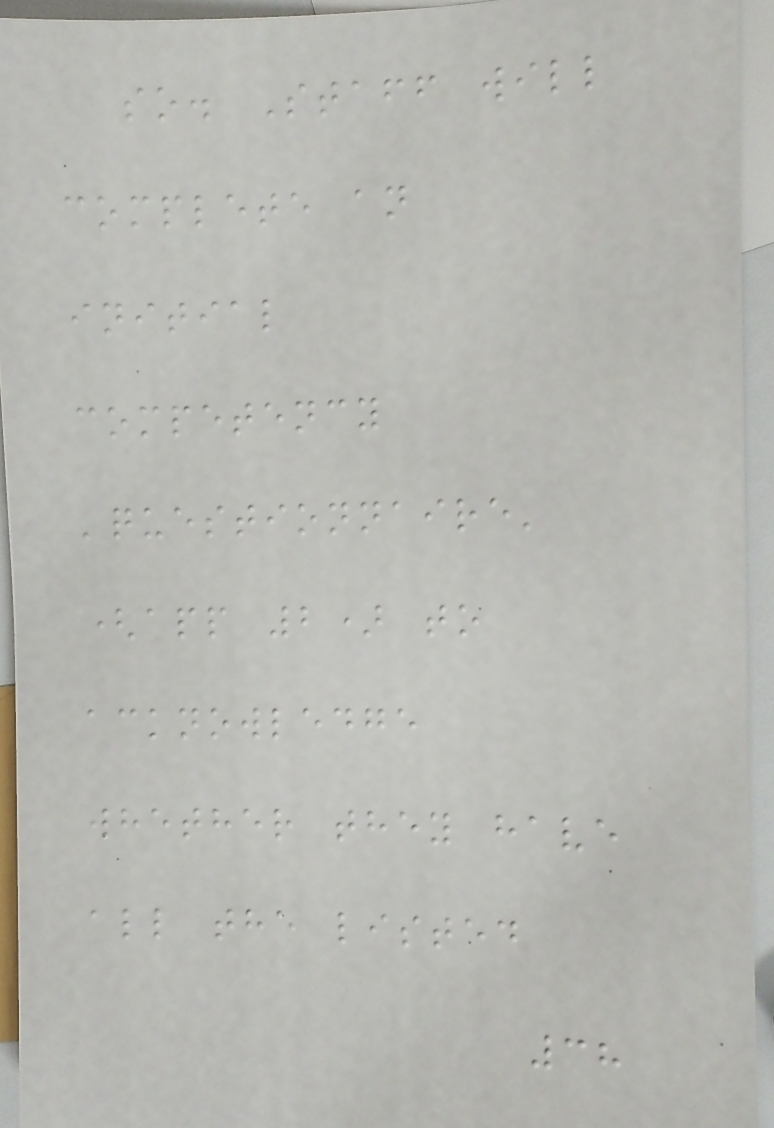so. Staff will
complete an
initial
competency
'questionnaire'
(app 2) to
acknowledge
whether they have
all the listed
38
